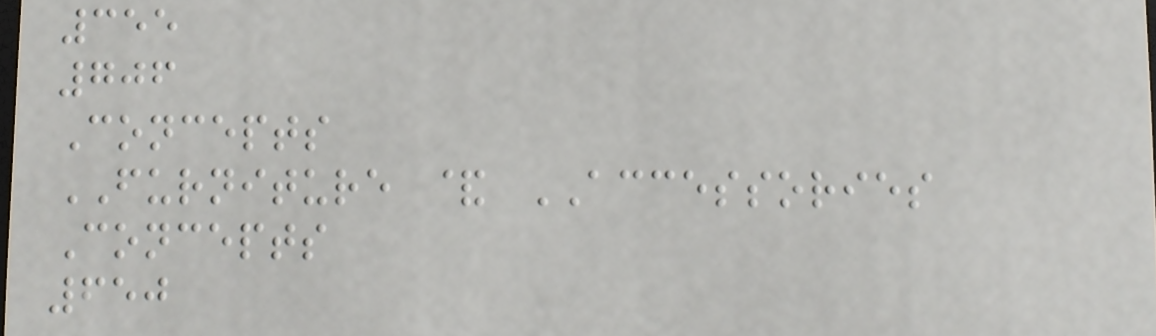355
706
Concepts
FURNITURE & ACCESSORIES
Concepts
650
